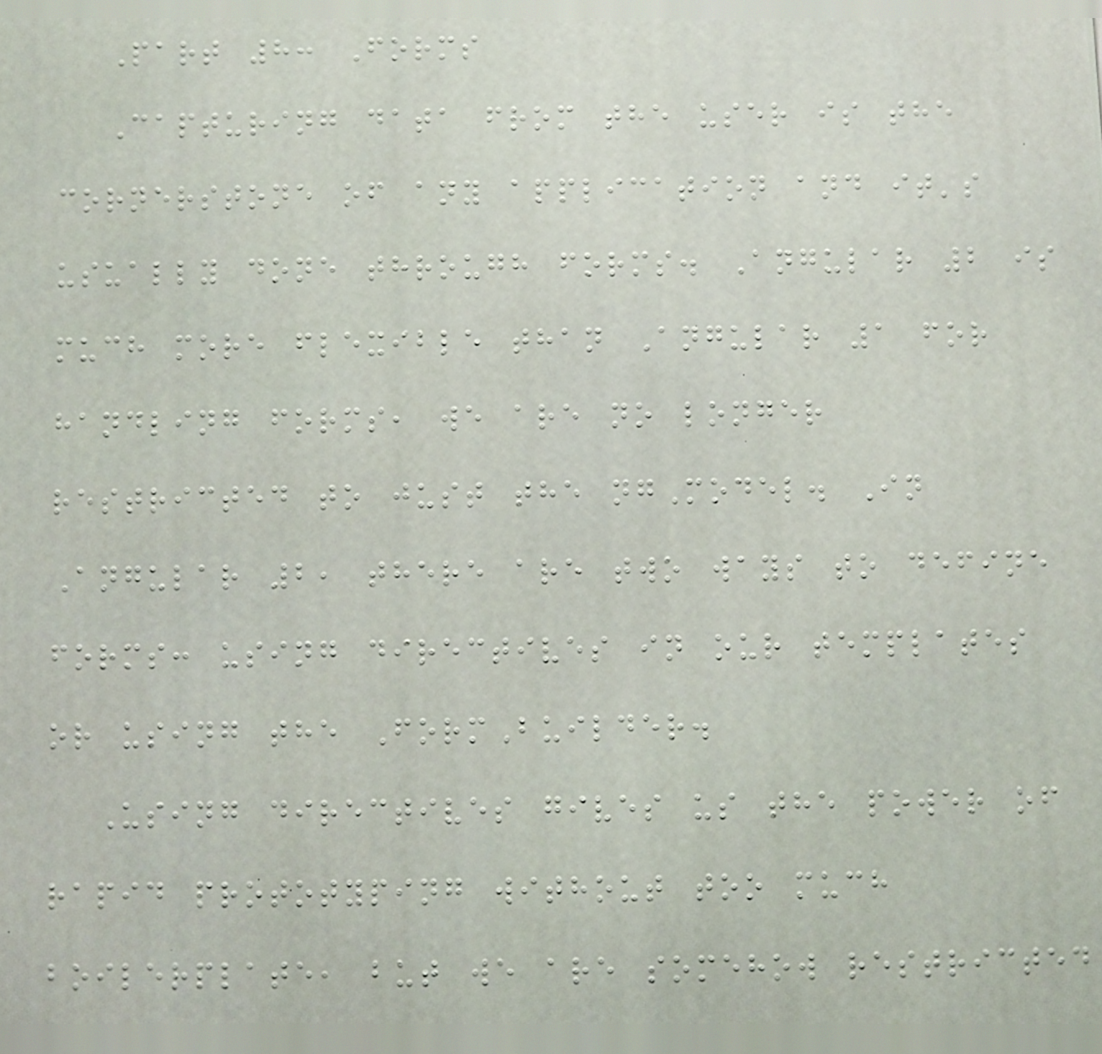Part 8: Forms
Capturing data from the user is the
cornerstone of any application and it's
usually done through forms. Angular 2 is
much more flexible than Angular 1 for
handling forms, we are no longer
restricted to just the ngModel. In
Angular 2, there are two ways to define
forms: using directives in our templates
or using the FormBuilder.
Using directives gives us the power of
rapid prototyping without too much
boilerplate, but we are somehow restricted
